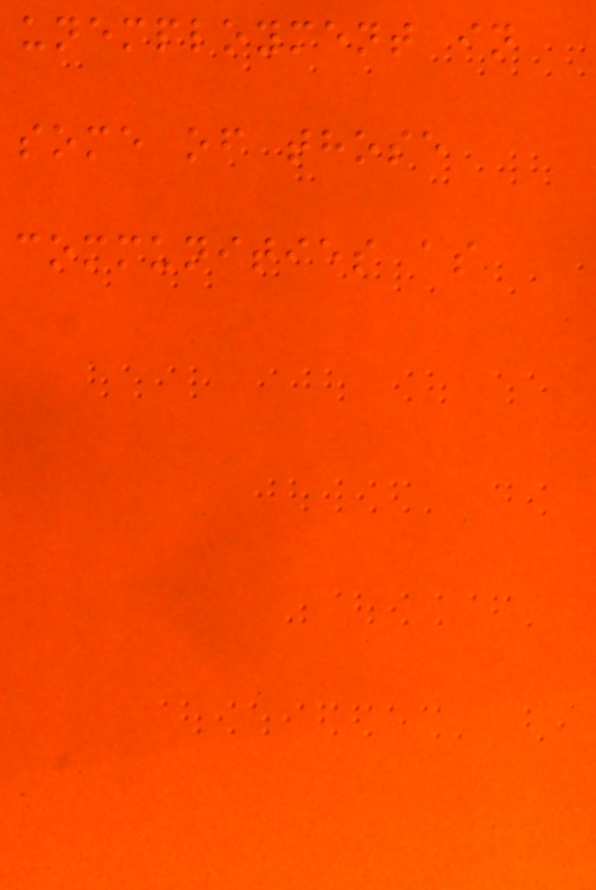unemployment in
some of those
communities as
